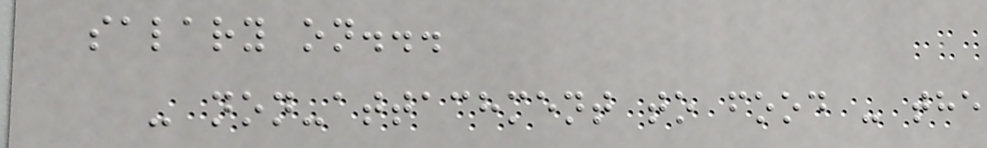salary on...
- non-attachment to food - the
